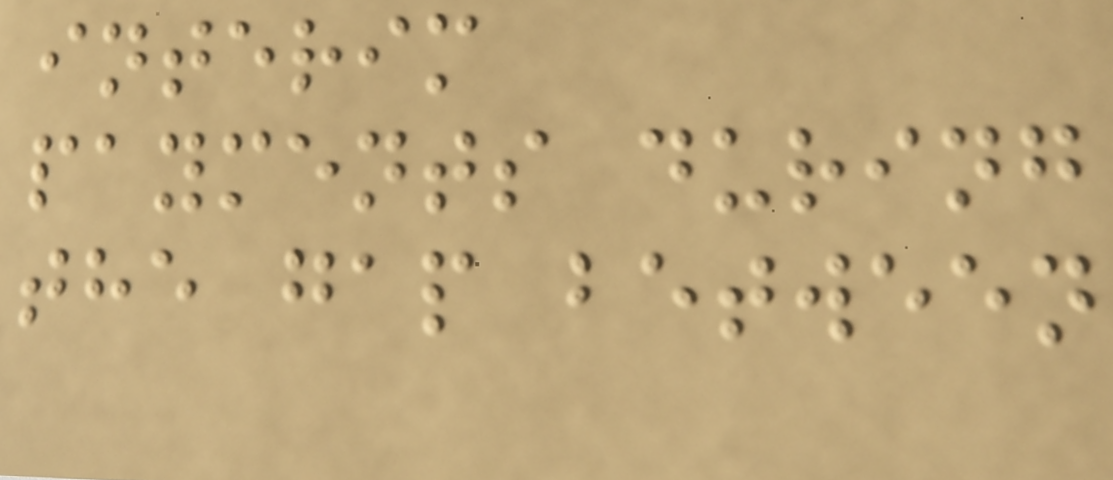interim
payments during
the gap between
